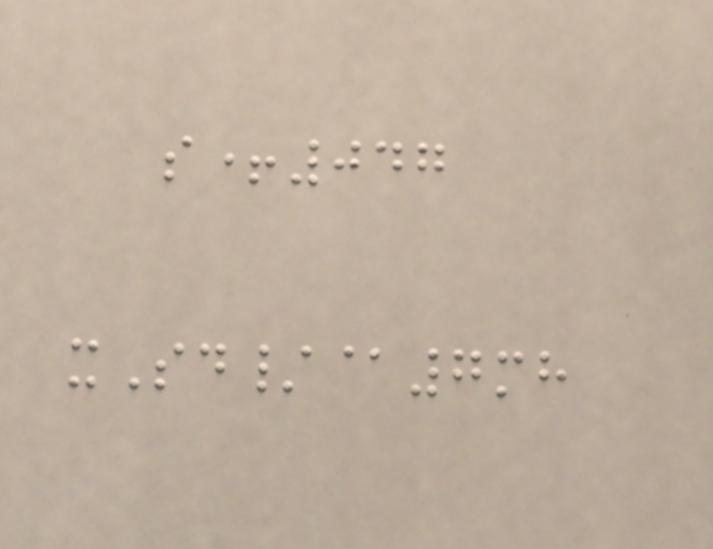s+047
xSd/@7mh
